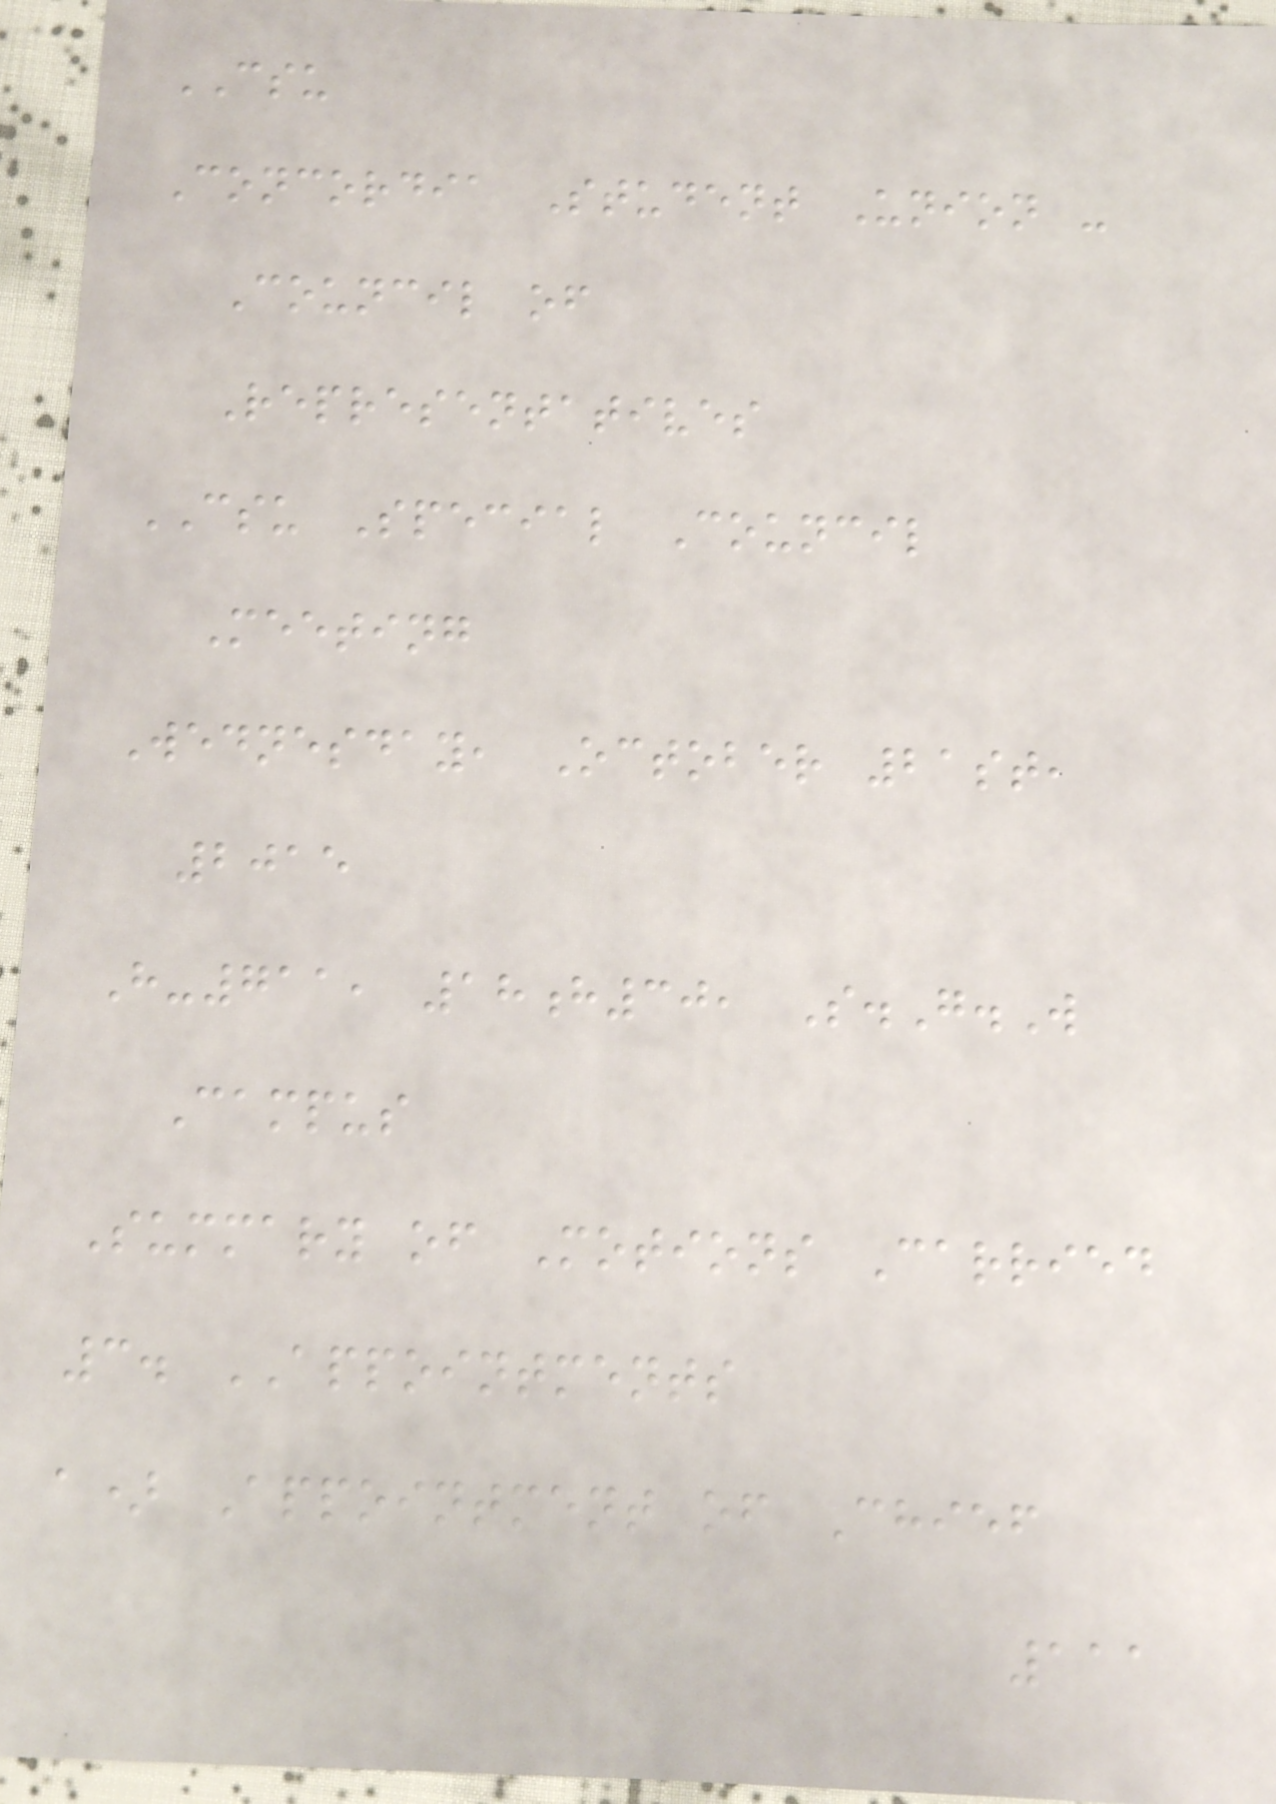CSU
Concordia Student Union -
Council of
Representatives
CSU Special Council
Meeting
Wednesday, October 21st,
2015
H-711, 18h30, S.G.W
Campus
Summary of Motions Carried
3. APPOINTMENTS
a) Appointment of Chief
111
